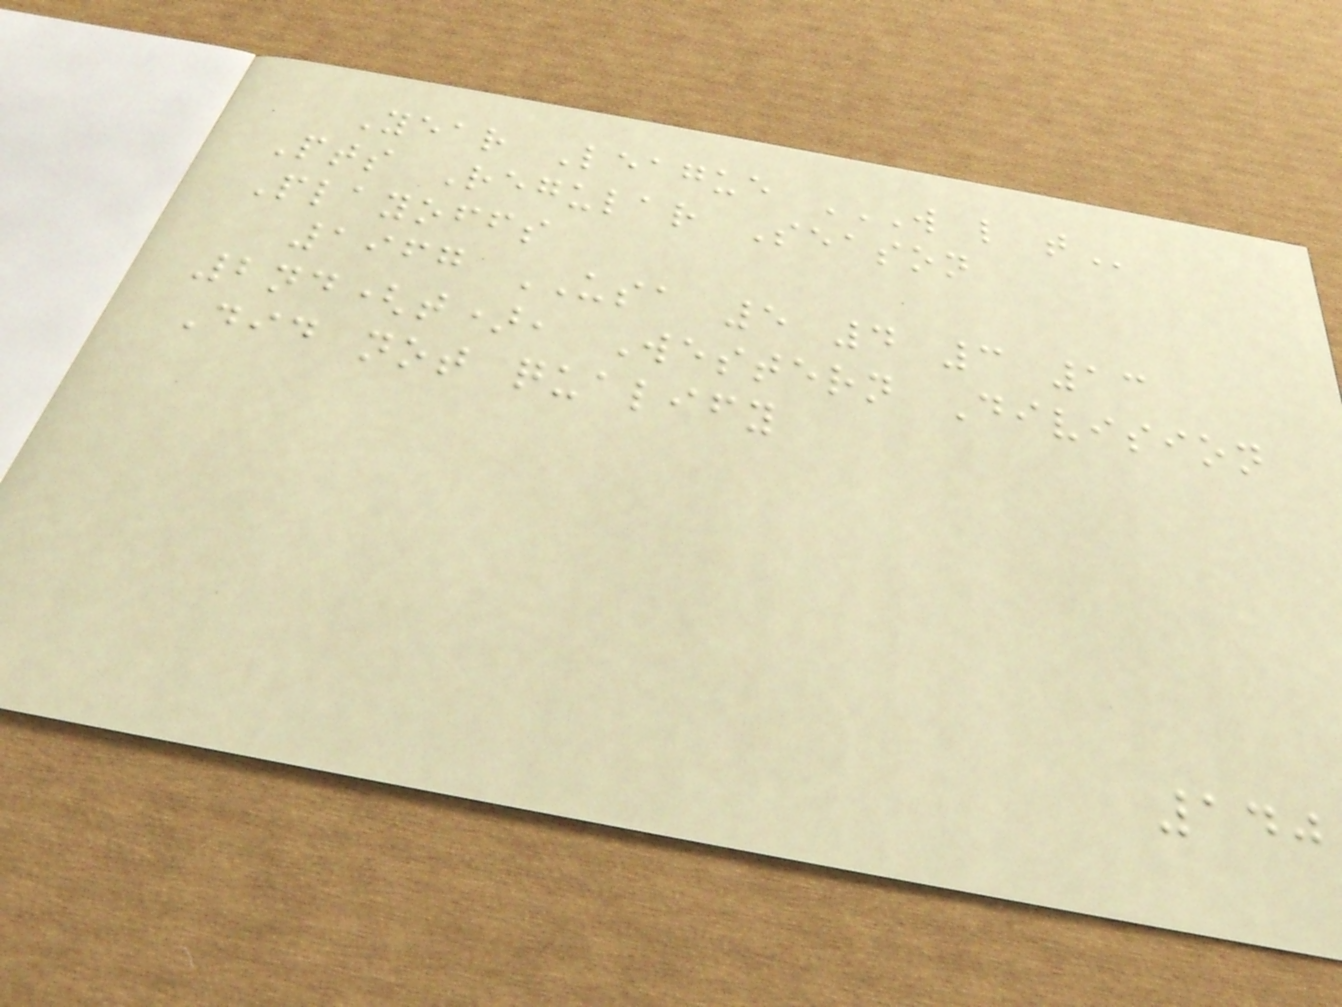Year League W L T
Pts Regular Season
Playoffs
1967 USA 5 4 3 13
2nd(t), Western Division
Did not qualify
140
